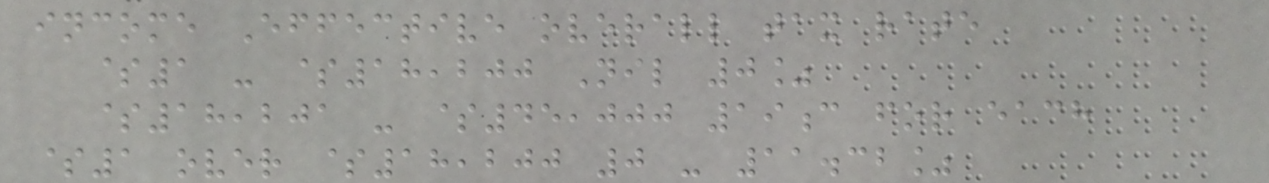income Effective overall tax rate
$1 - $18,200 Nil 0%
$18,201 - $45,000 19c for each
$1 over $18,200 0 - 11.32%
